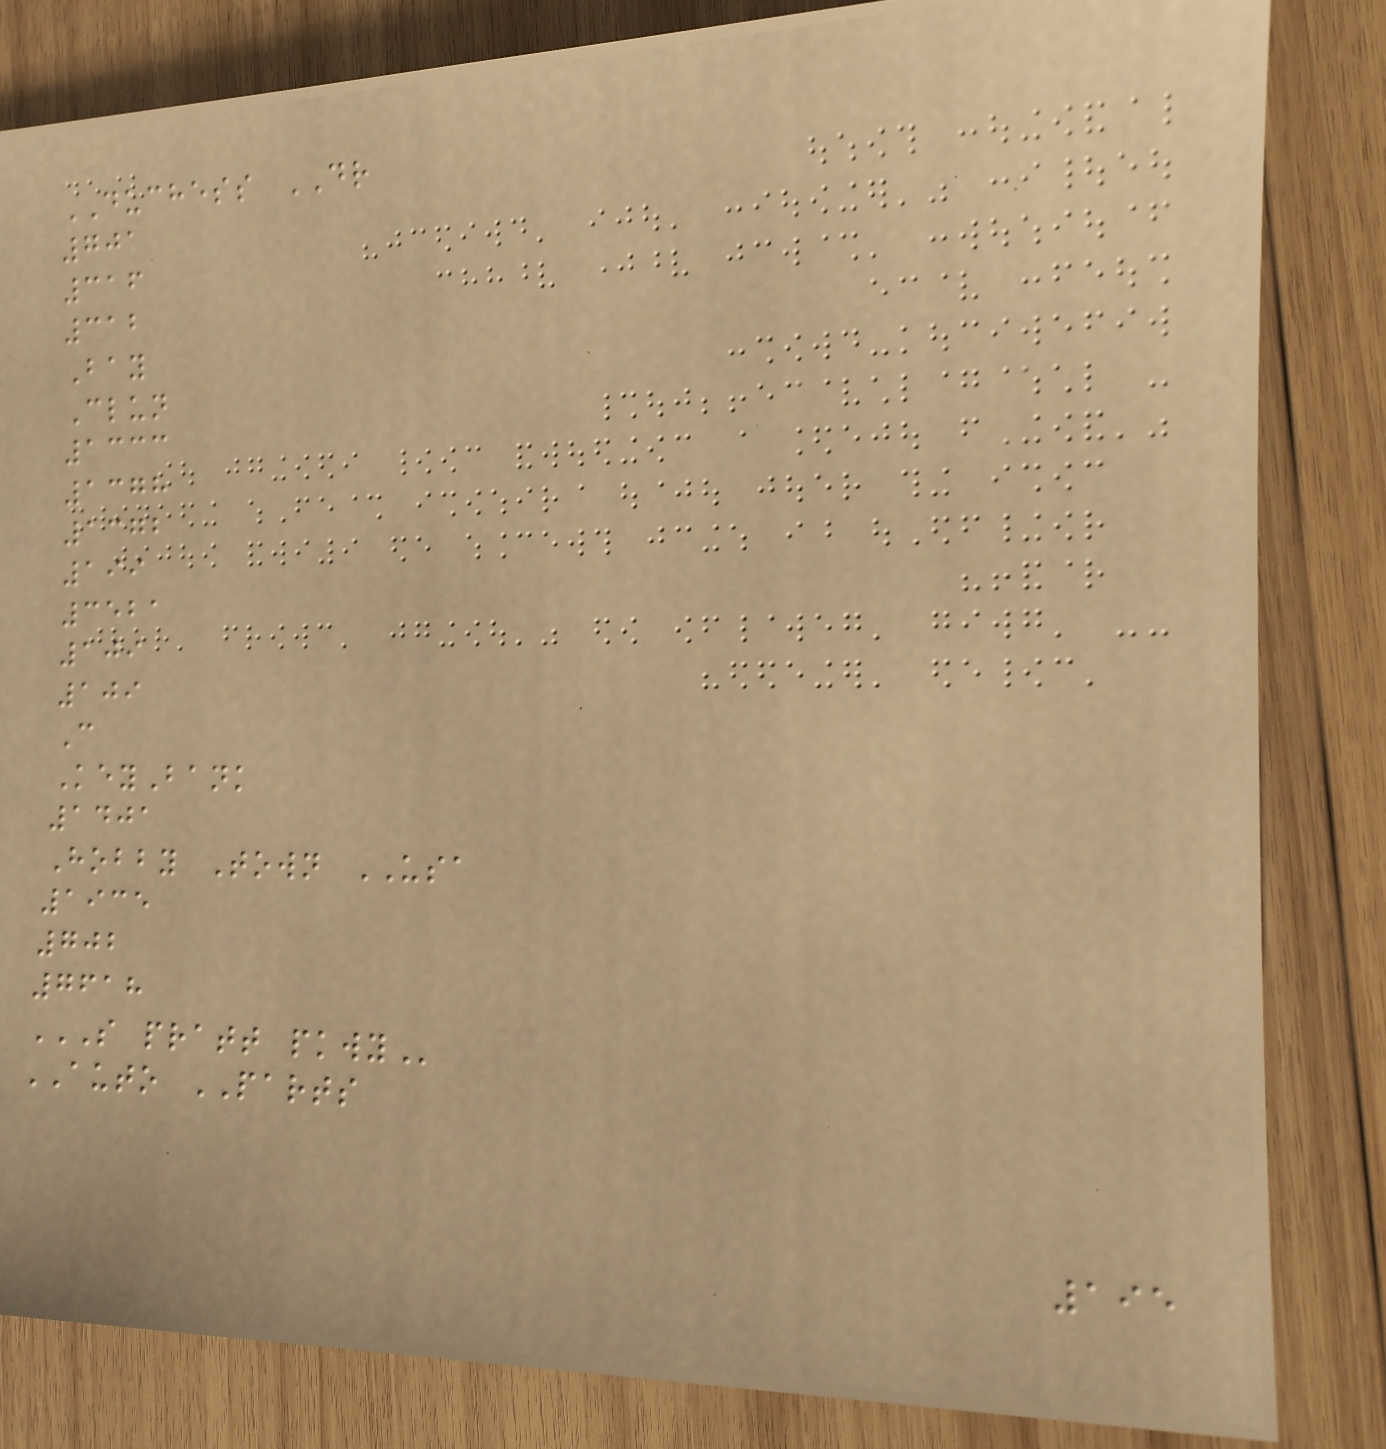DUCHESS DR
701
316
312
Bay
Clun
1333
1378
1372
199
3521
109
109
C
KeyBank
1401
Hobby Town USA
1935
702
7618
S PRATT PKWY
AUTO PARTS
195
